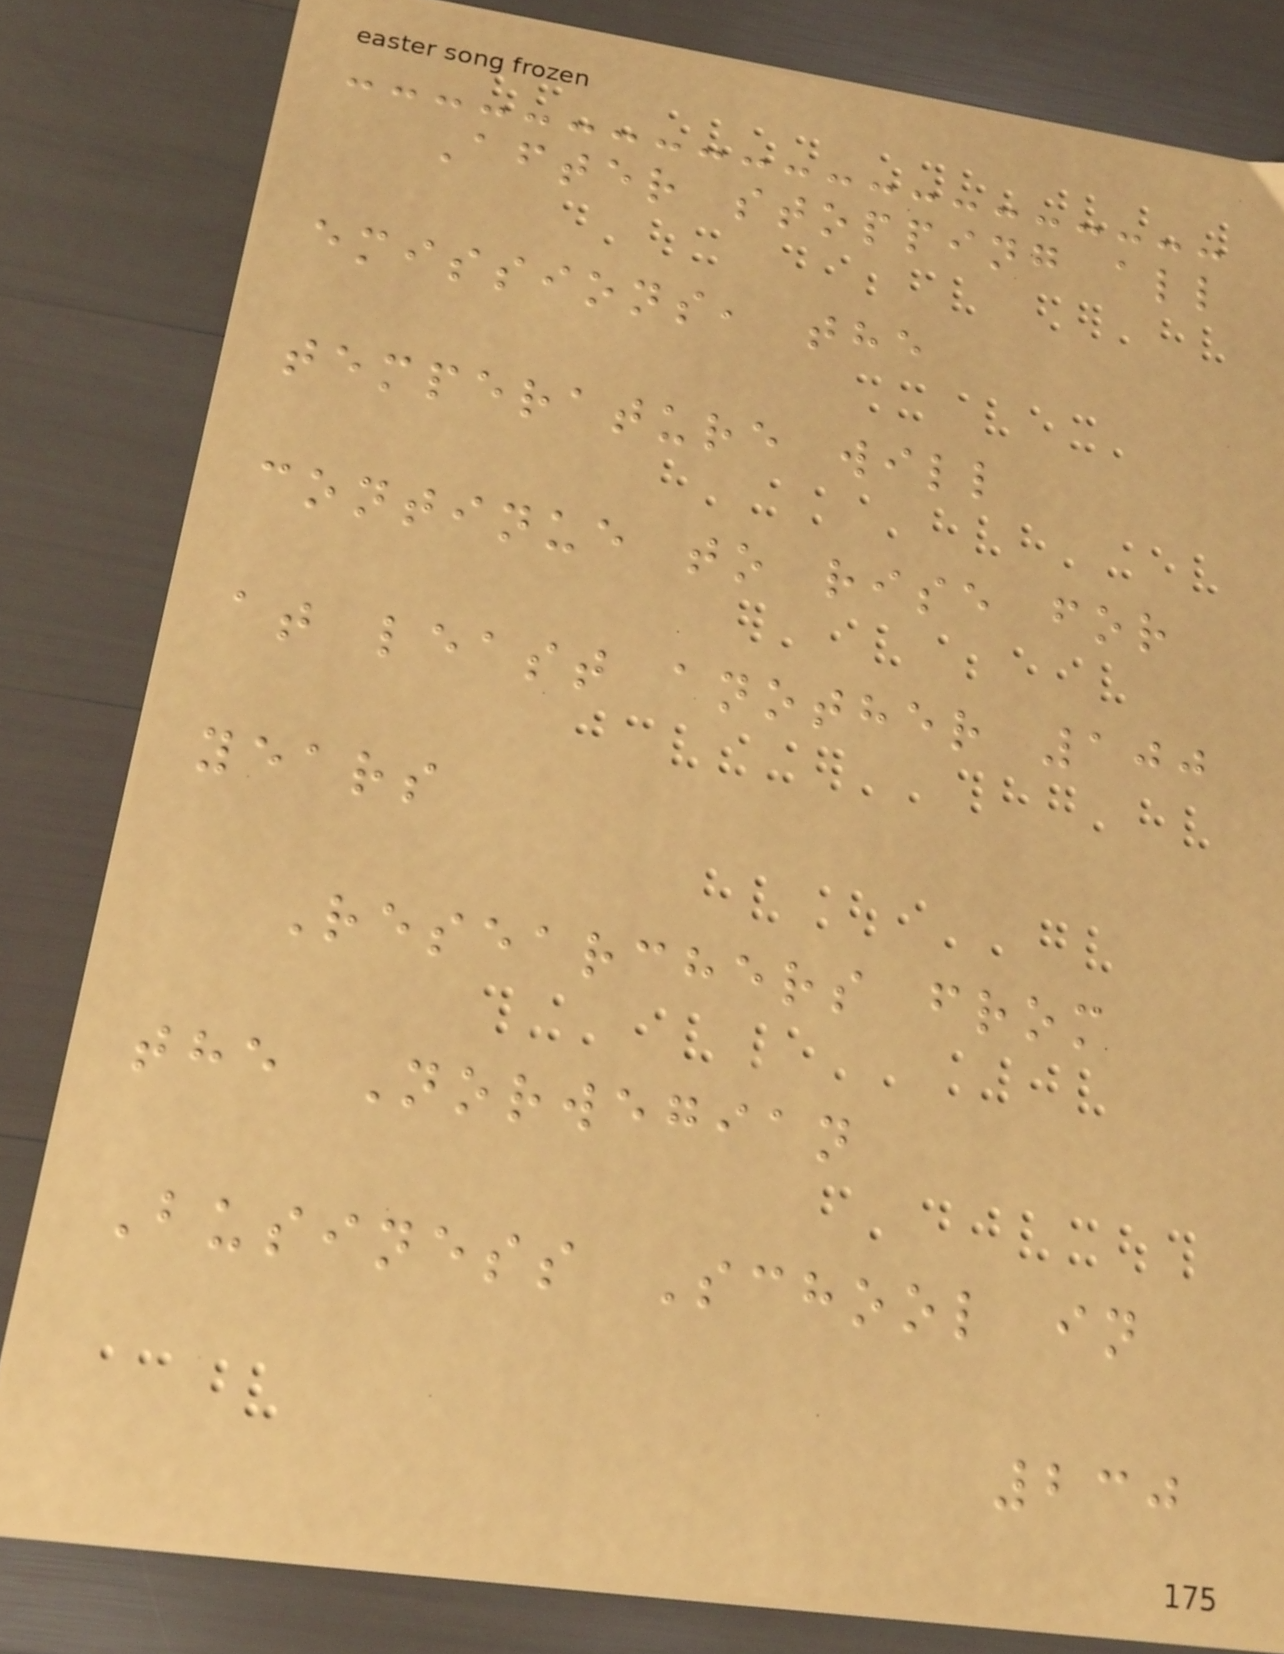After stopping all
emissions, the
temperature will
continue to rise for
at least another 100
years
Researchers from
the Norwegian
Business School in
230
